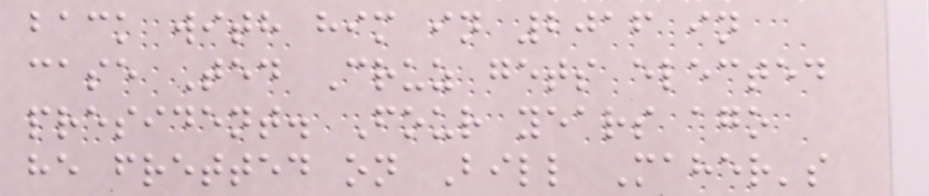back with him in 2016 in
case Ted Cruz gets elected
president. Four years ago
he fretted on Bill Maher's
